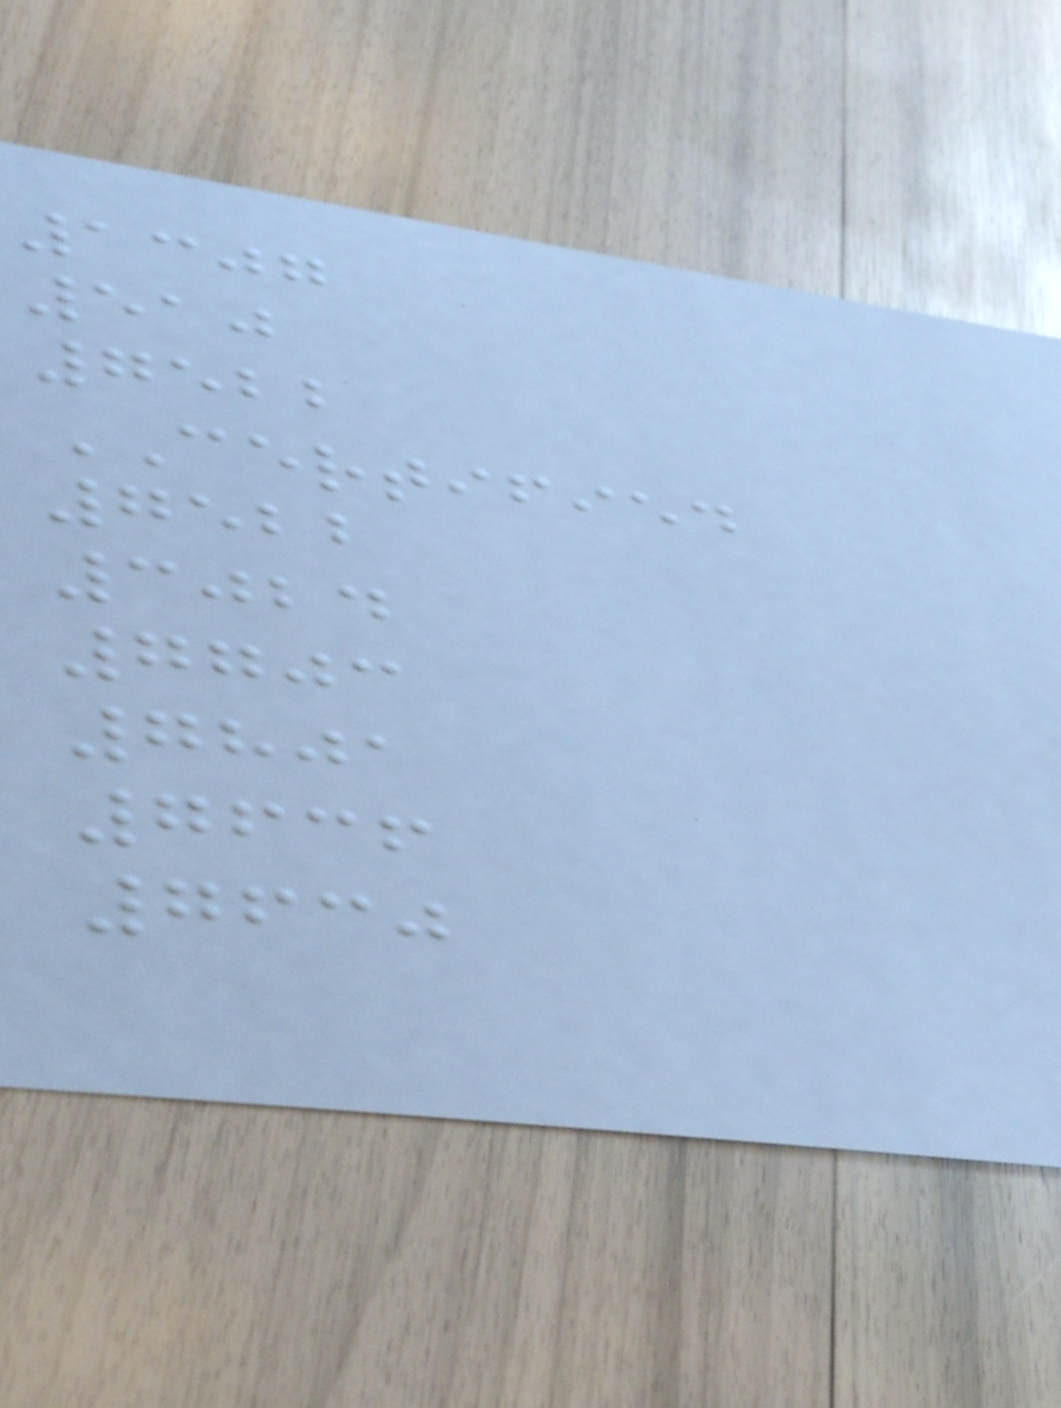1307
510
7522
CERTIFIED
7522
3024
7703
7801
7636
7630
